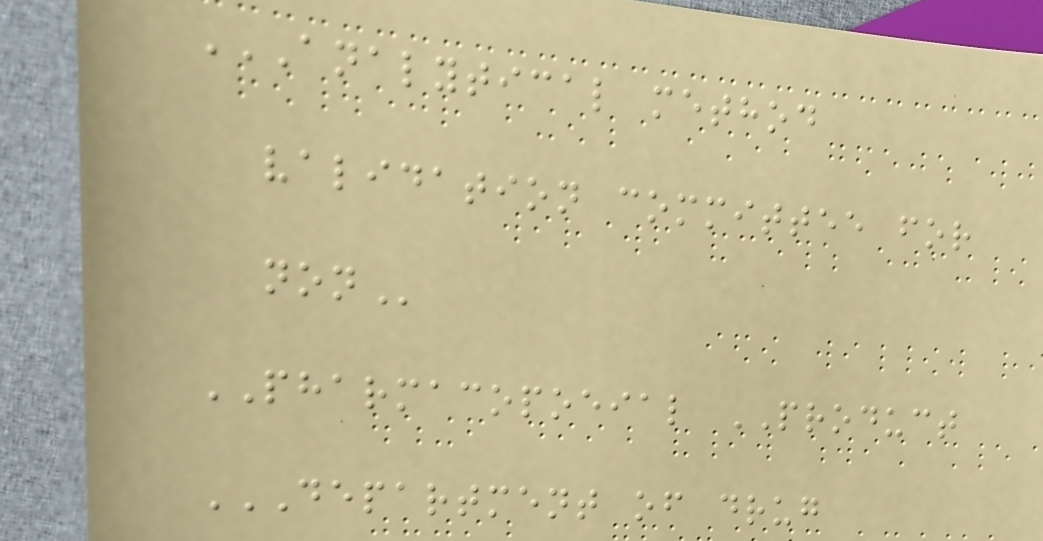ANALYTICAL METHOD
VALIDATION COMMITTEE FOR
NON
PHARMACOPOEIAL PRODUCT
DEPARTMENT OF DRUG
